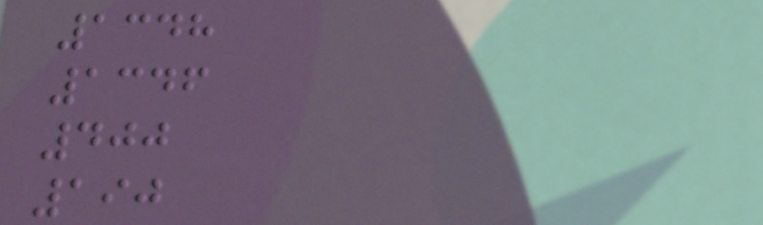1348
1346
400
190
